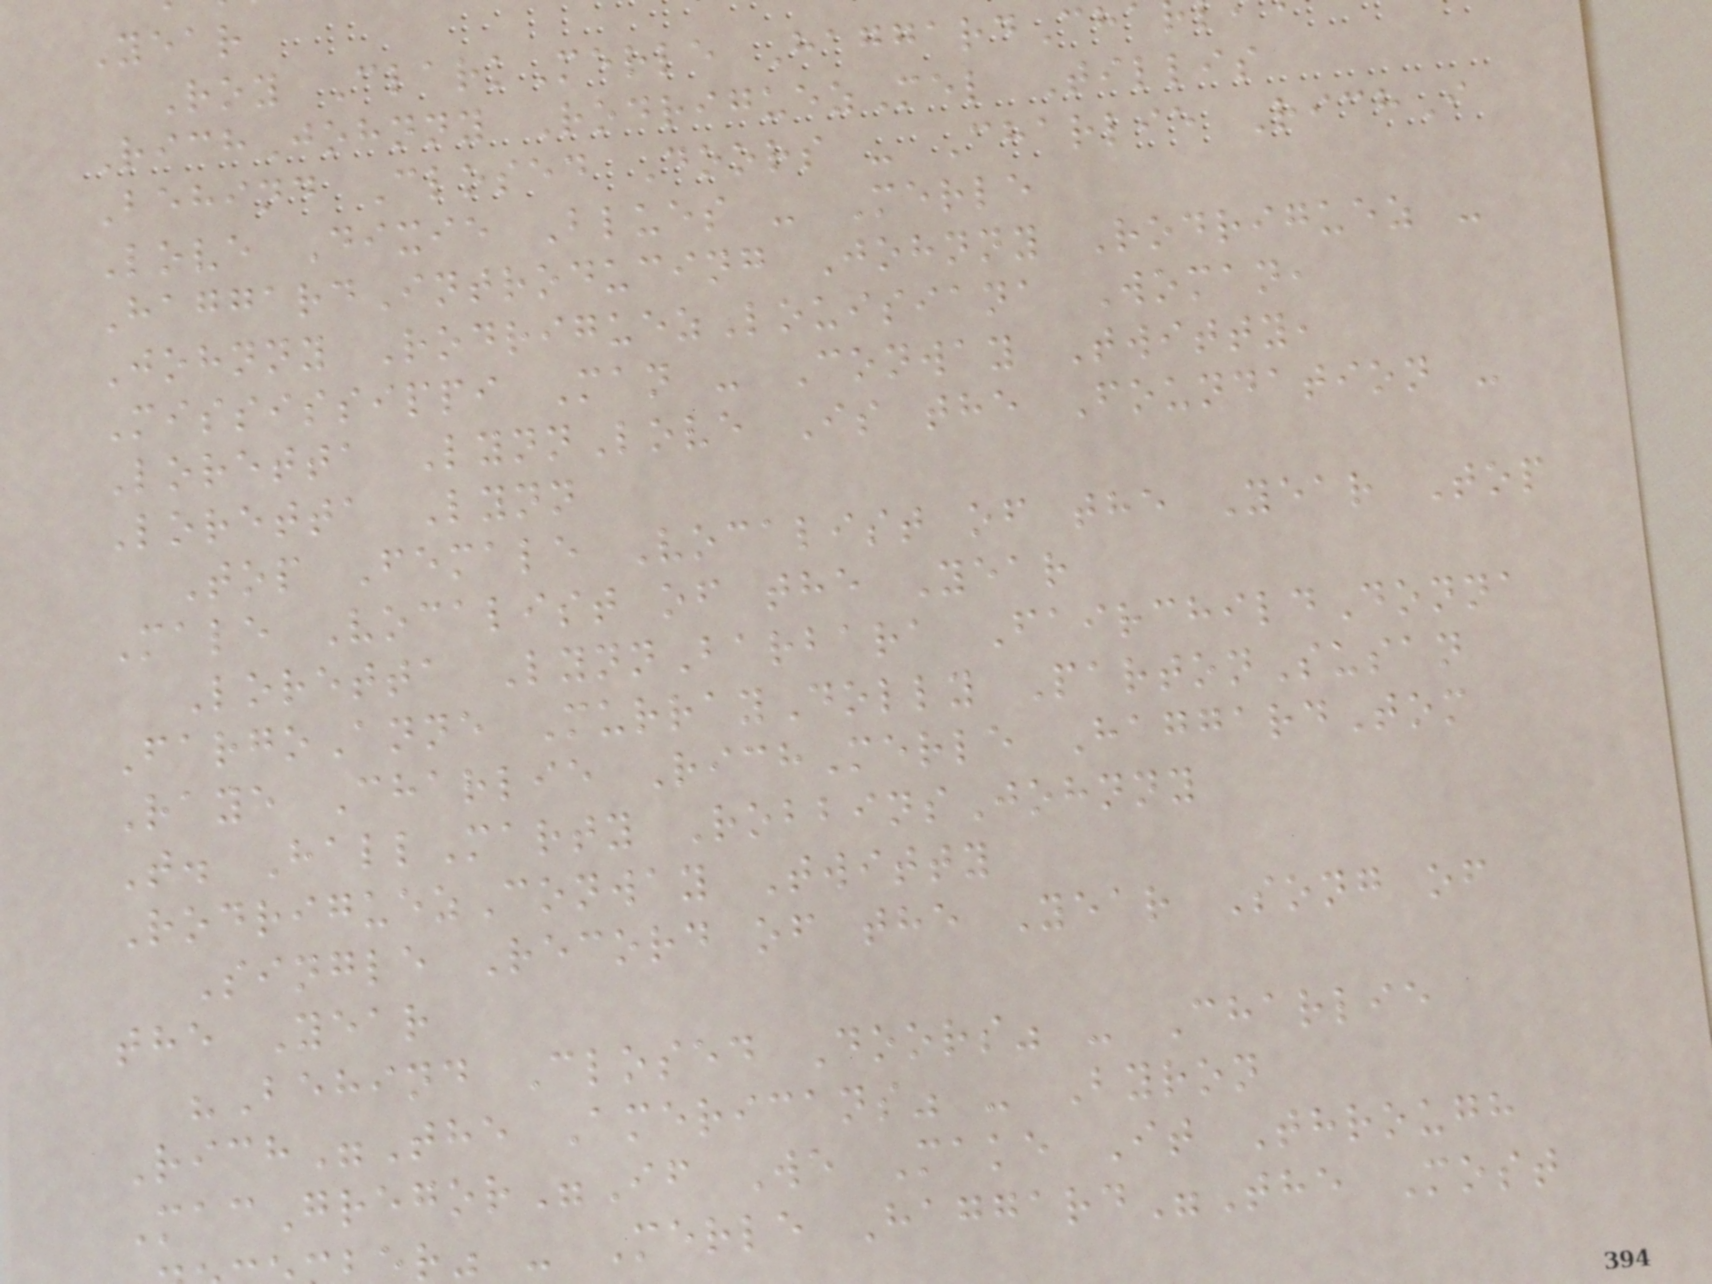Year
Roy ClarkMerle HaggardCha
RichJohnny RodriguezMel Tillis
Behind Closed Doors - Charlie RichI
Love Dixie Blues - Merle
HaggardIntroducing Johnny Rodriguez -
Johnny RodriguezLouisiana Woman,
Mississippi Man - Conway Twitty,
Loretta LynnLove Is the Foundation -
Loretta Lynn
Top Female Vocalist of the Year Top
Male Vocalist of the Year
Loretta LynnBarbara FairchildDonna
FargoAnne MurrayDolly PartonSusan
Raye Charlie RichMerle HaggardTom
T. HallMarty RobbinsJohnny
RodriguezConway Twitty
Single Record of the Year Song of
the Year
"Behind Closed Doors" - Charlie
Rich"The Americans" - Byron
MacGregor"If We Make It Through
r" - Merle Haggard"The Most
